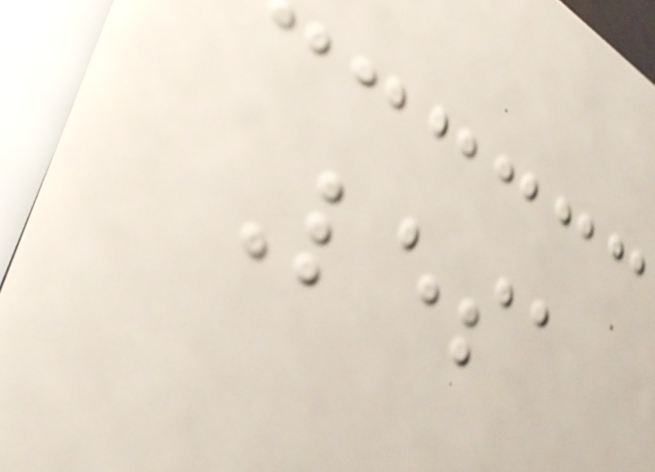Lesa
